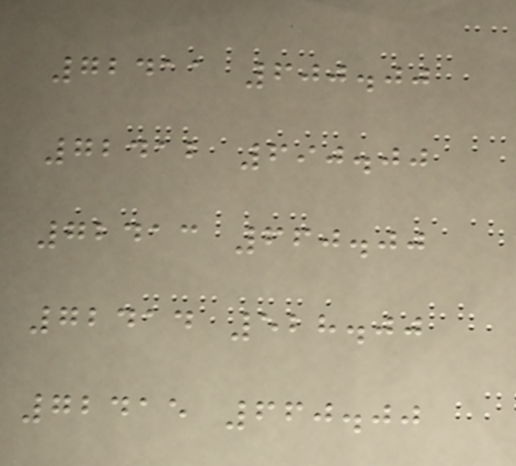72411 600.00
72412 690.00
72413 660.00
72414 528.00
72415 660.00
